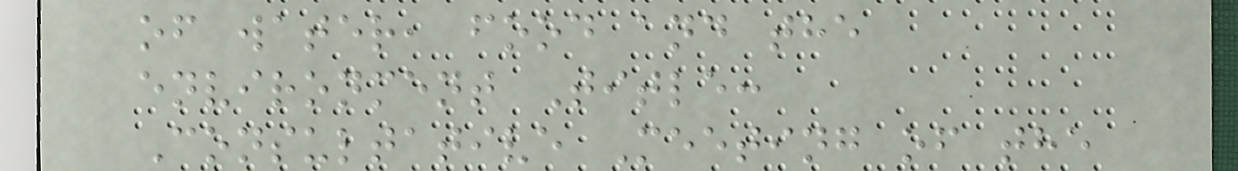of water, food and the
environment Title:
Consultative Meeting of the
